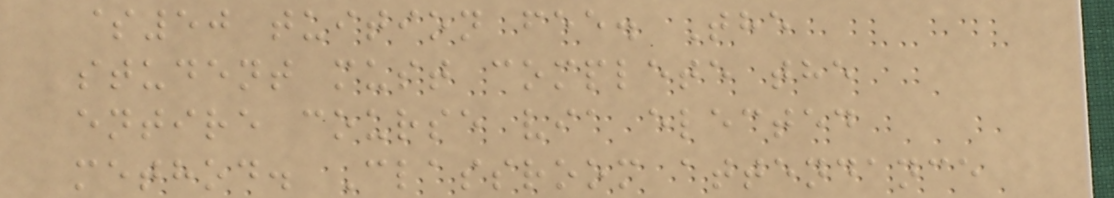$50 tuition fee. The
student must complete the
entire course via elected
method. Classroom attendance
